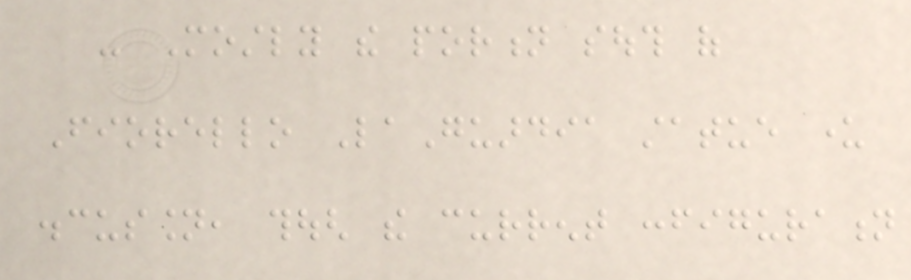- Mostly the portion south of
Fiorello LaGuardia statue under
discussion, though the current configuration
